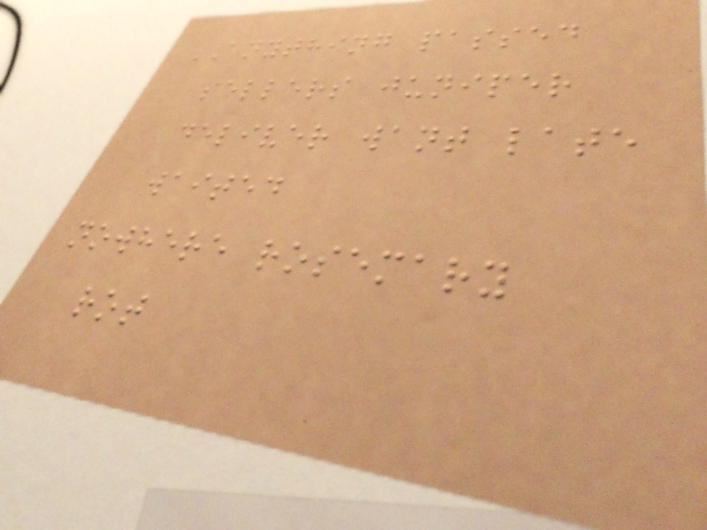ANYTHING passed
sellers juniper
deliver want late
waited
nowhere rosemary
rot
